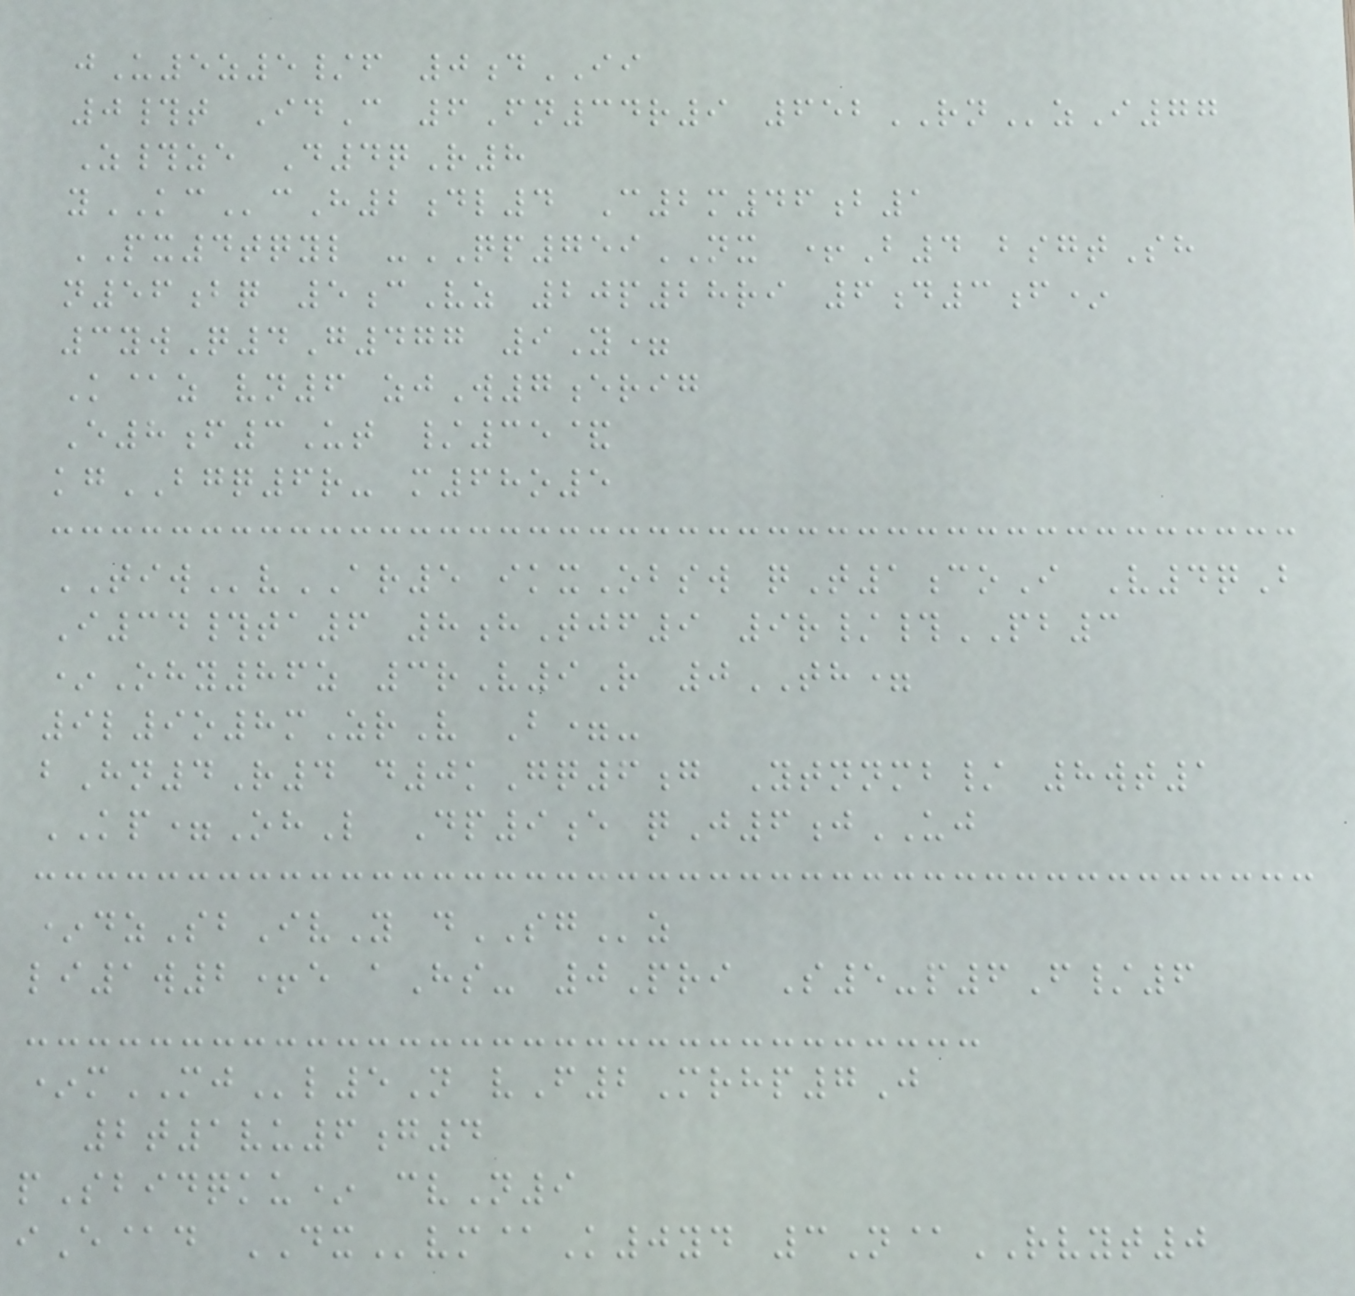jU5z5/f 0dII
0#t IdC 6Fn34r9 652RNzI77
Z#ze D4qR8
yKCcH2dl4 C2m46b1
PX4tqyl -QP759NX +B4 bsgtSh
n56bq 5cVz 20p28ri 6d3f*
3ywQ4G477 9Y=
K@z vn6 zjW7erig
E8f3Ut /35&
kgBGQ6r- m68o5
TIWvAR5 ikxObsw qT1coI V4qB
I34#ta6 8hTjf9 9r/#PB3
*Ohy86z 3rV9R 0TH=
9l9o8mZrV B=-
bHn4R4 d0kGq6g Ytnnmb/ 8wt1
KP=OhL Dp9e qJ6jUJ
*dzSbIvY dSGz
li1w2+e aHs- 0Pri S5-p6F/6
*mMJl5N vF2Mrhp7J
2t1vu6g4
pSbidqku* cvN9
iE@d DXvm@K0yd 3N@RVYT0
